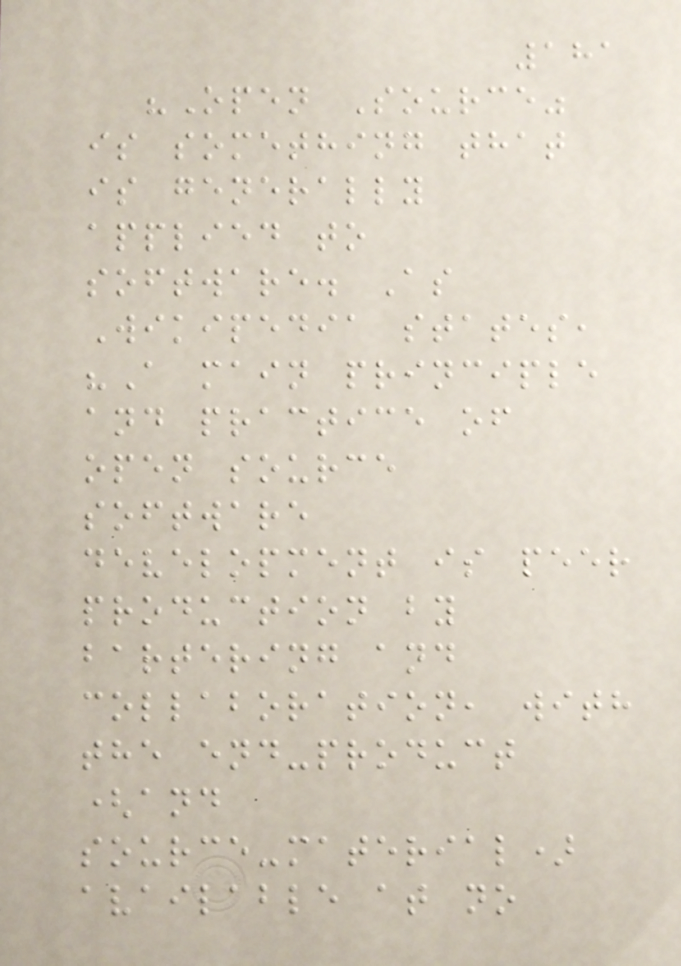181
"Open Source"
is something that
is generally
applied to
software. As
Wikipedia states,
"A main principle
and practice of
open source
software
development is peer
production by
bartering and
collaboration, with
the end-product
(and
source-material)
available at no
